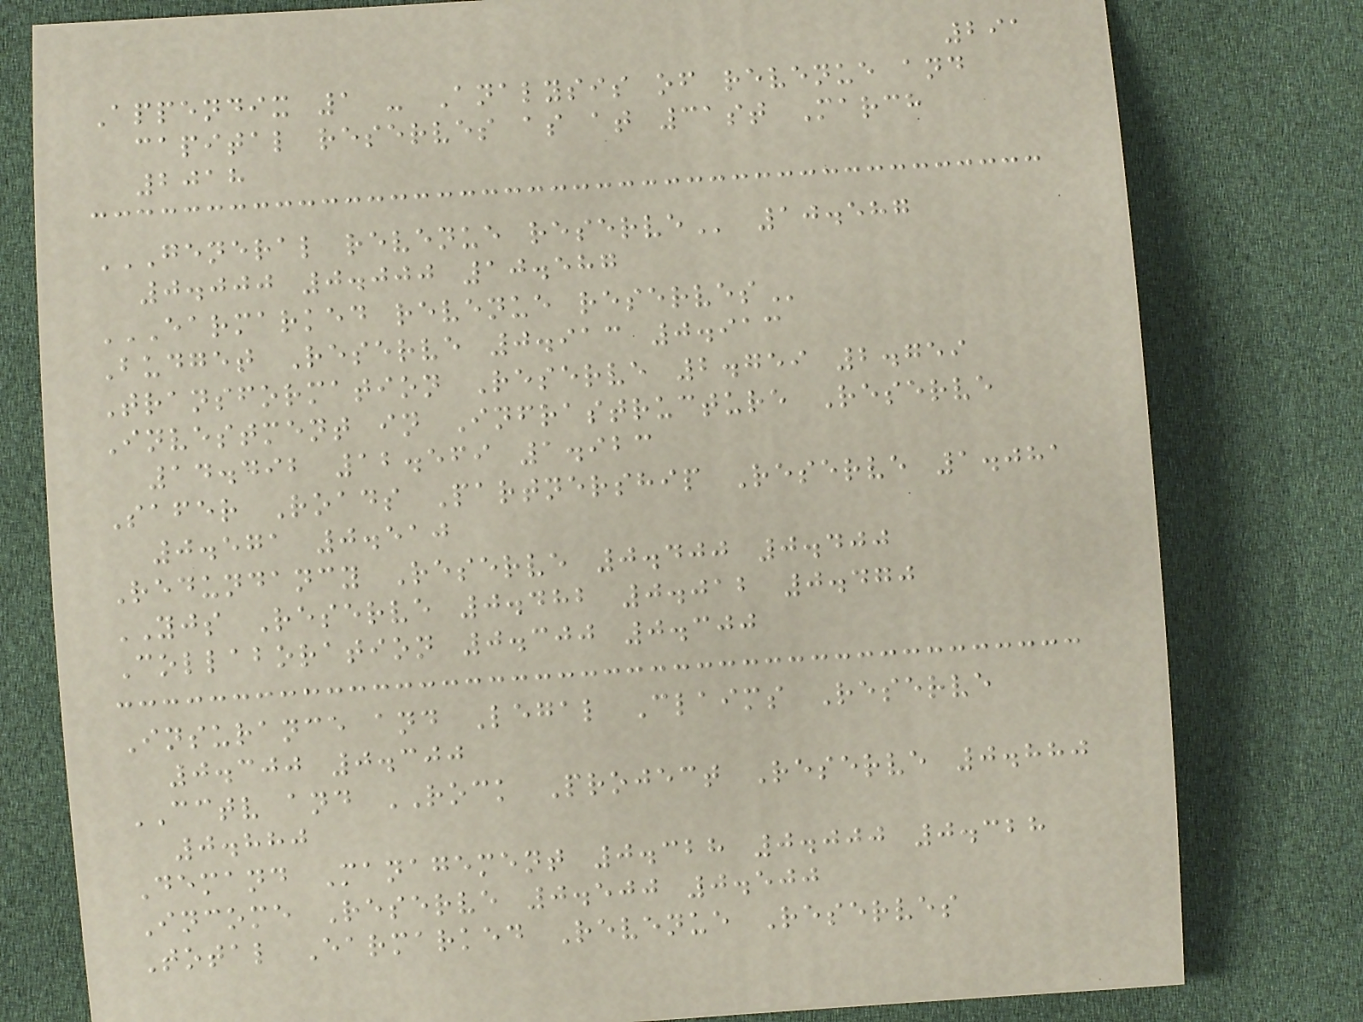291
Appendix 1 - Analysis of revenue and
capital reserves as at 31st March
2018
GENERAL REVENUE RESERVE 10.587
0.000 0.000 10.587
EARMARKED REVENUE RESERVES
Budget Reserve 0.913 0.913
Transformation Reserve 2.759 2.759
Investment in Infrastructure Reserve
14.492 12.569 1.923
Safer Roads Partnership Reserve 1.081
0.571 0.510
Redundancy Reserve 0.400 0.400
YJS Reserve 0.482 0.012 0.470
Collaboration 0.300 0.300
Insurance and Legal Claims Reserve
0.300 0.300
CCTV and ROCK Project Reserve 0.880
0.880
Demand Management 0.328 0.000 0.328
Income Reserve 0.500 0.500
Total Earmarked Revenue Reserves
